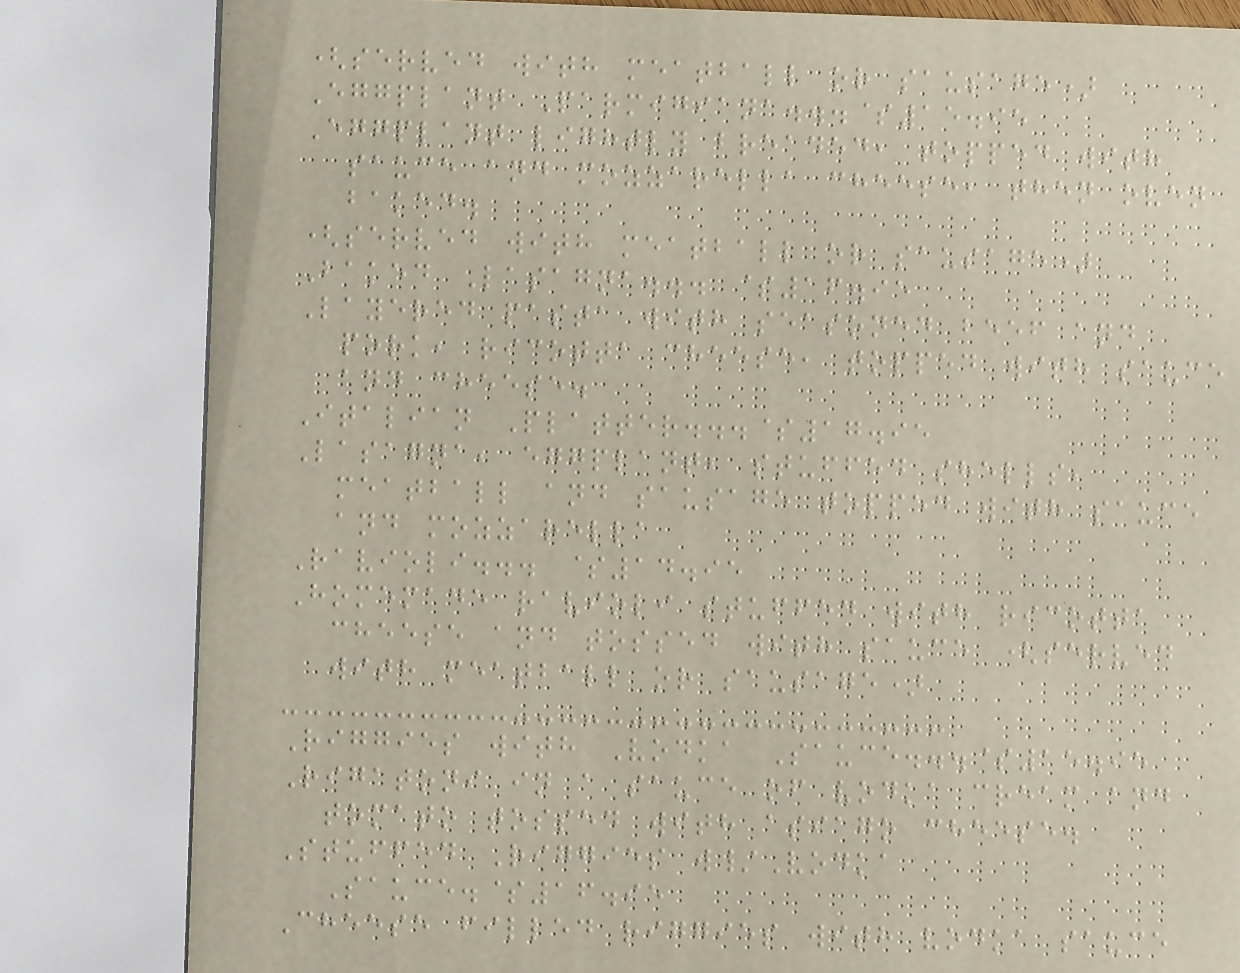(served with meatball or sausage)
Eggplant Parmigiana...$15.95
Eggplant lightly breaded, topped with
sauce and mozzarella cheese, then oven
baked.
(served with meatball or sausage)
Baked Lasagna... $16.95
Layered pasta with seasoned beef and
pork, ricotta cheese, topped with sauce
and cheese.
Italian Platter...$17.95
Lasagna, eggplant, stuffed shells,
meatball and sausage topped with sauce
and mozzarella
Ravioli... $14.95
Homemade ravioli stuffed with ricotta
cheese and tossed with sauce (served
with meatball or sausage)
Riggies with Vodka Sauce...$15.95
Rigatoni in a sauce of vodka cream and
tomato tossed with asiago cheese.
Stuffed Riggies w/Vodka
Sauce.$16.95
Cheese filled riggies with vodka sauce
